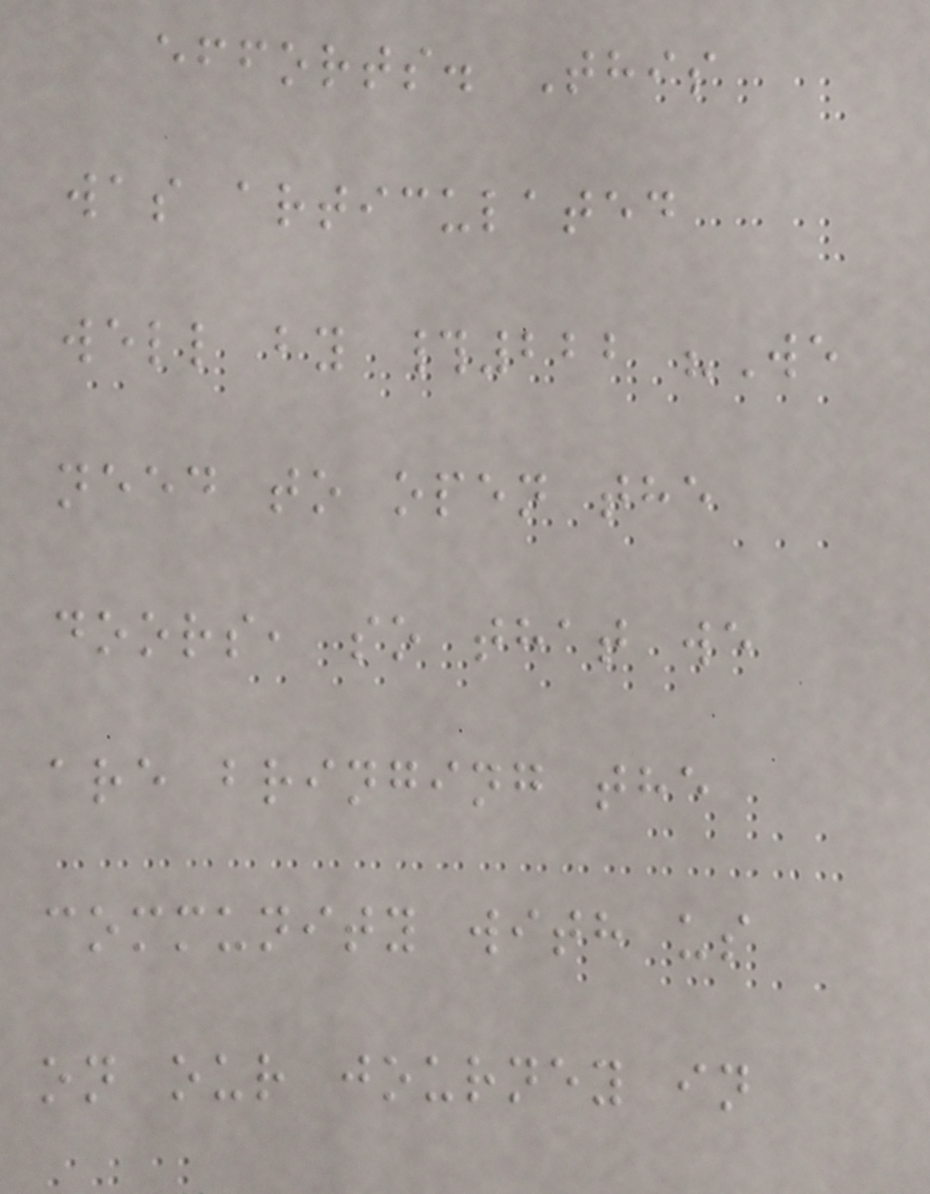efforts. This
was articulated
well by #222 "We
need to open the
doors, so that we
are bringing the
community with us
on our journey in
